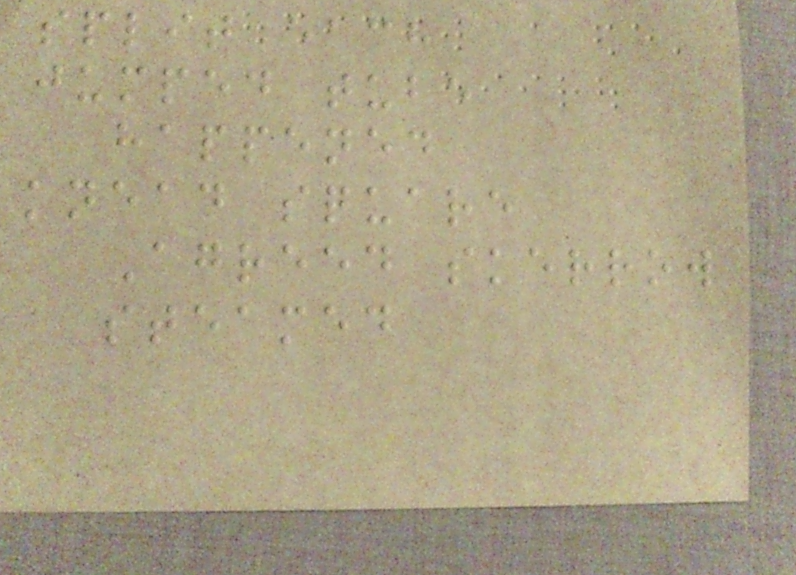split each
jumped tube
happened
knead square
Agreed skerrow
steamed
